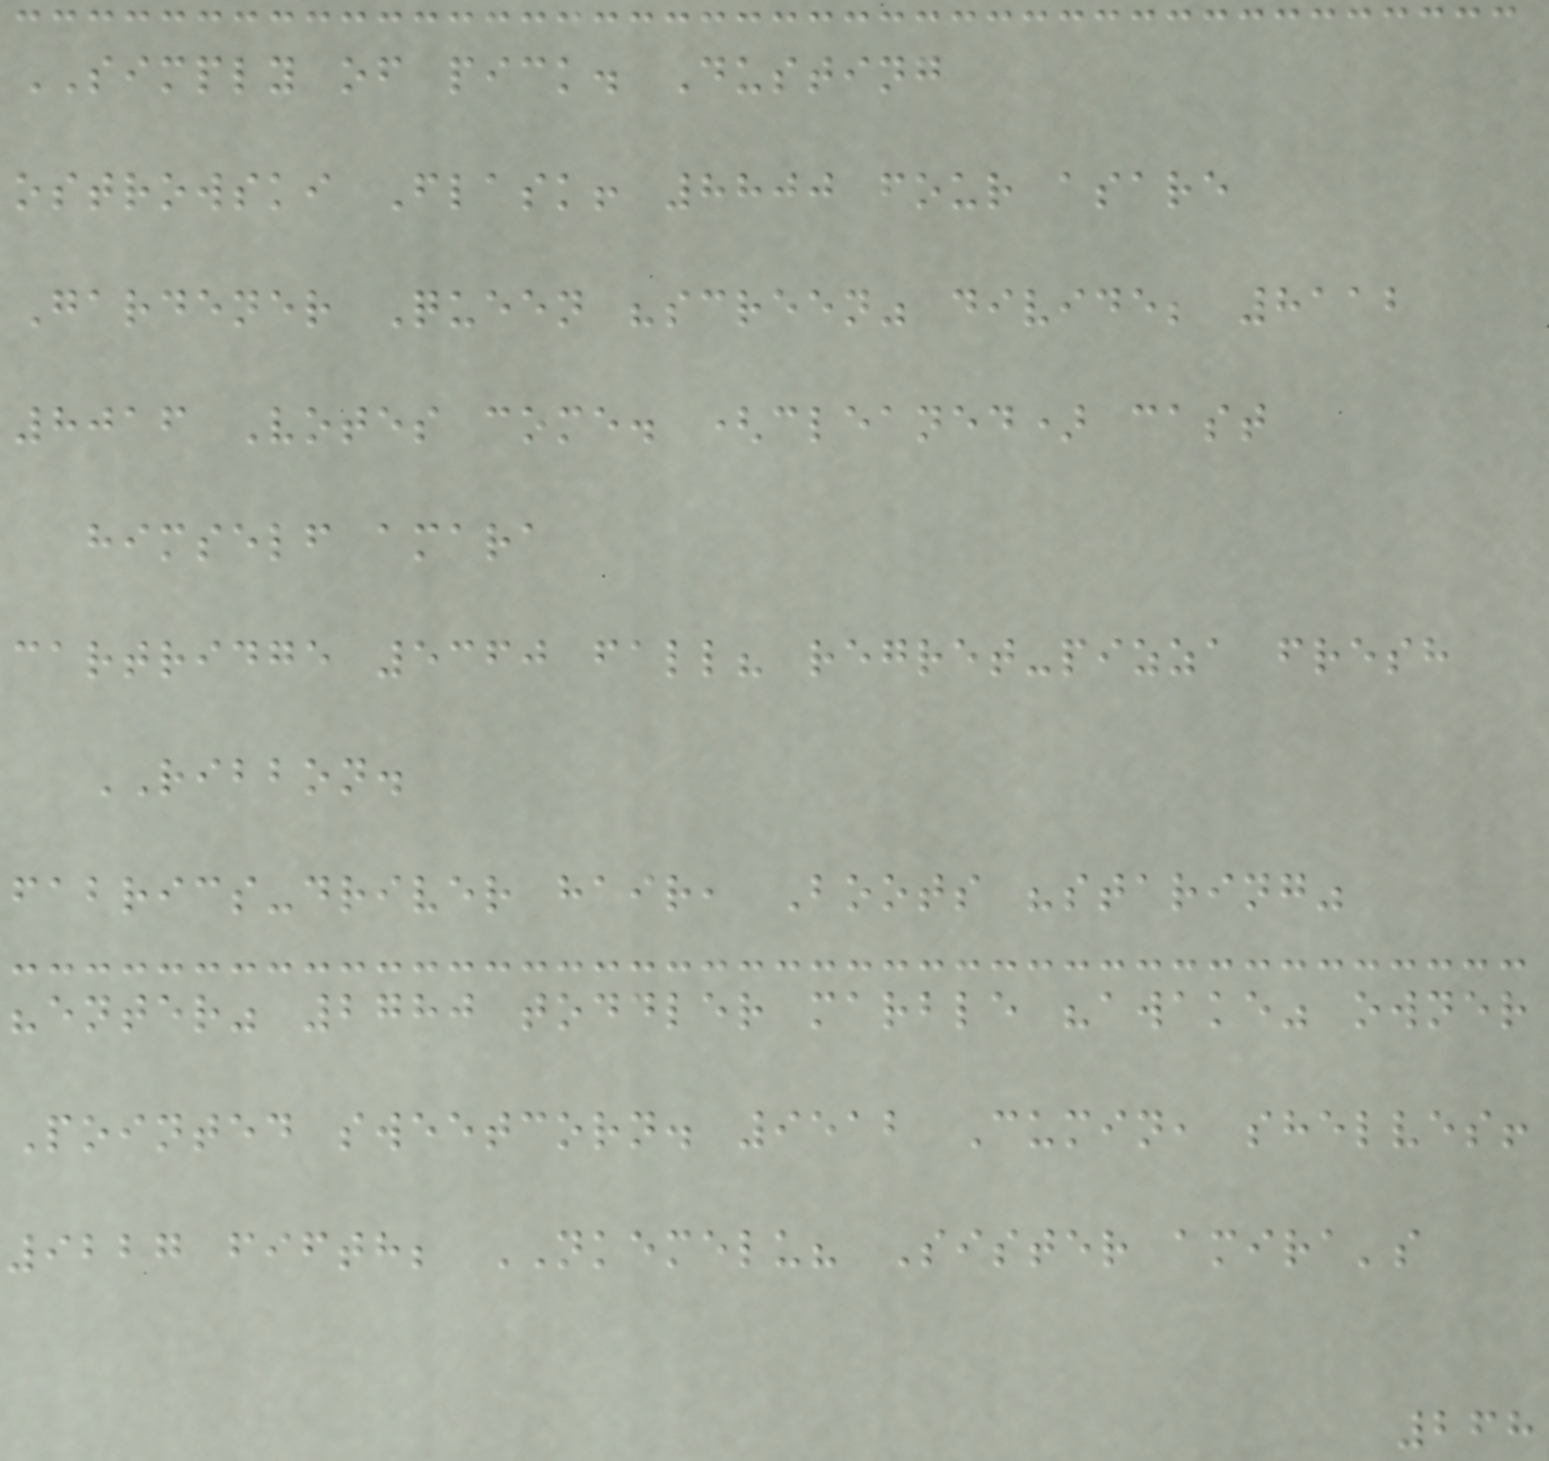SIMPLY of pick. Dusting
ostrowski Flask! 8800 four asare
Gardener Queen "screen" divide; 8112
8016 Votes come. (cleaned) cast
himself amara
cartridge 5360 fall? regret-pizza fresh
RIBBON.
fabrics-driver hair, Boots "staring"
"enter" 2780 toddler marble "awake" owner
Pointed sweetcorn. 9512 Cumin, shelves!
9227 fifth; NKEMELU? Sister amira's
268
